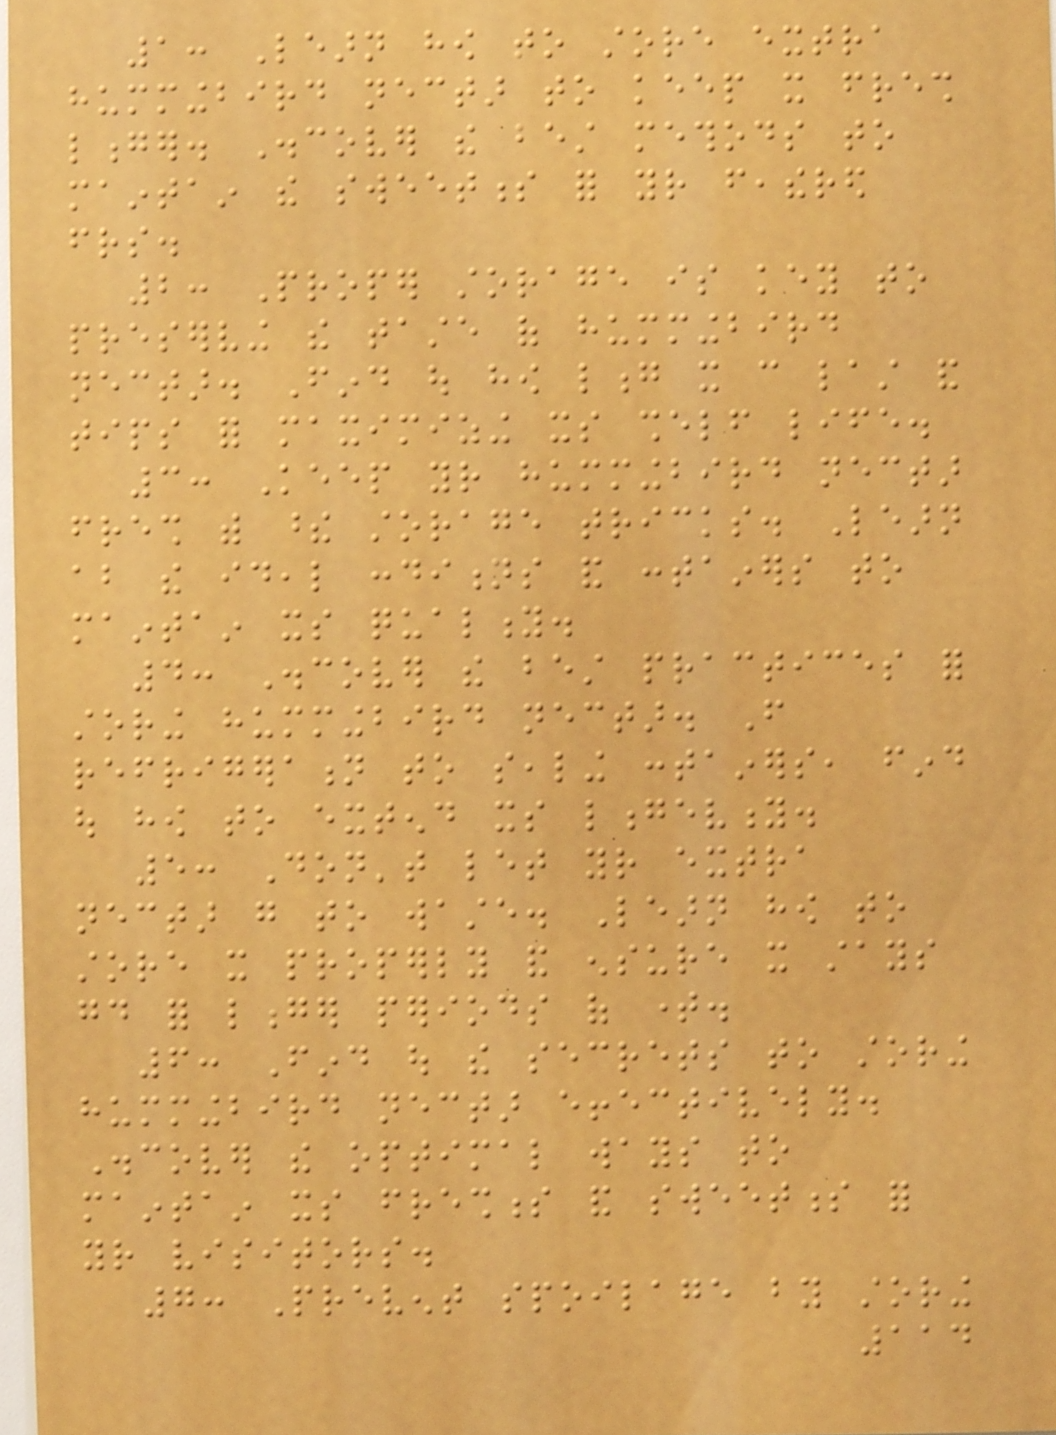1: Learn how to store extra
hummingbird nectar to keep it fresh
longer. Discover the best methods to
maintain the sweetness for your feathered
friends.
2: Proper storage is key to
preserving the taste of hummingbird
nectar. Find out how long it can last and
tips for maximizing its shelf life.
3: Keep your hummingbird nectar
fresh with these storage tricks. Learn
about the ideal conditions and containers to
maintain its quality.
4: Discover the best practices for
storing hummingbird nectar. From
refrigeration to sealing containers, find
out how to extend its longevity.
5: Don't let your extra
nectar go to waste. Learn how to
store it properly and ensure it stays
good for longer periods of time.
6: Find out the secrets to storing
hummingbird nectar effectively.
Discover the optimal ways to
maintain its freshness and sweetness for
your visitors.
7: Prevent spoilage by storing
114
